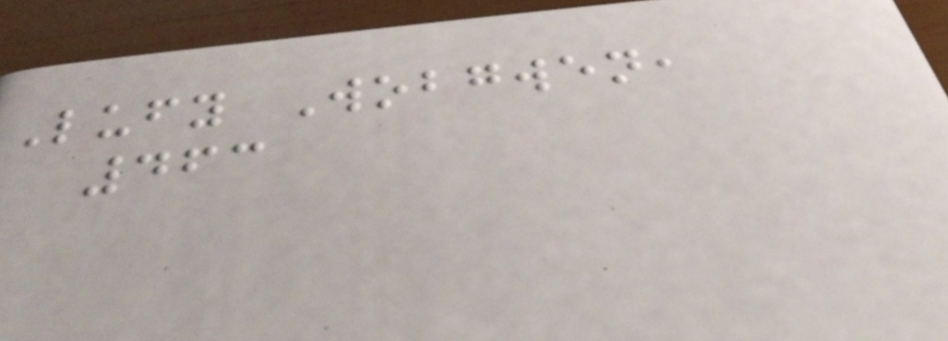Lufy Wobgwen,
463
